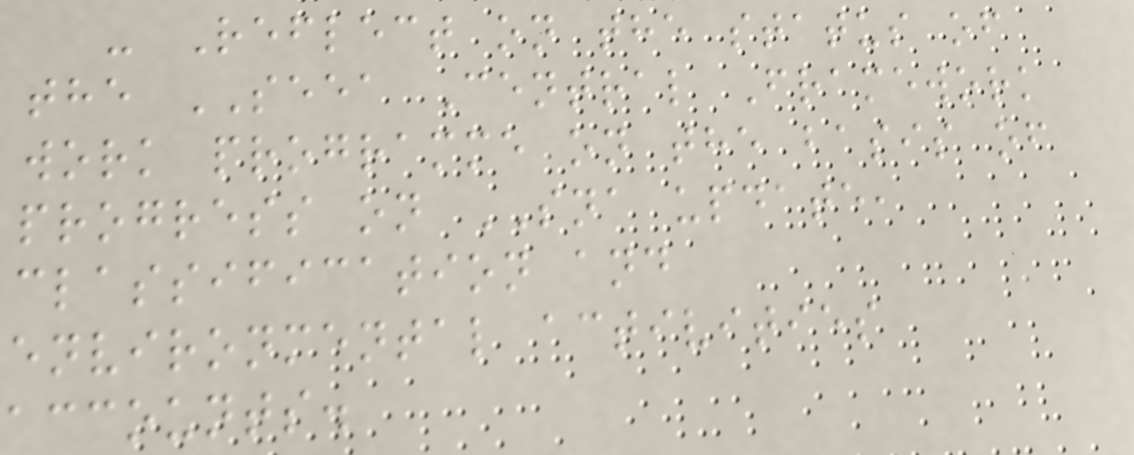- Reflect on the status of
the SEEA Central Framework
work programme on the basis of
progress on SNA update,
classification and
environmental activities
accounts.
